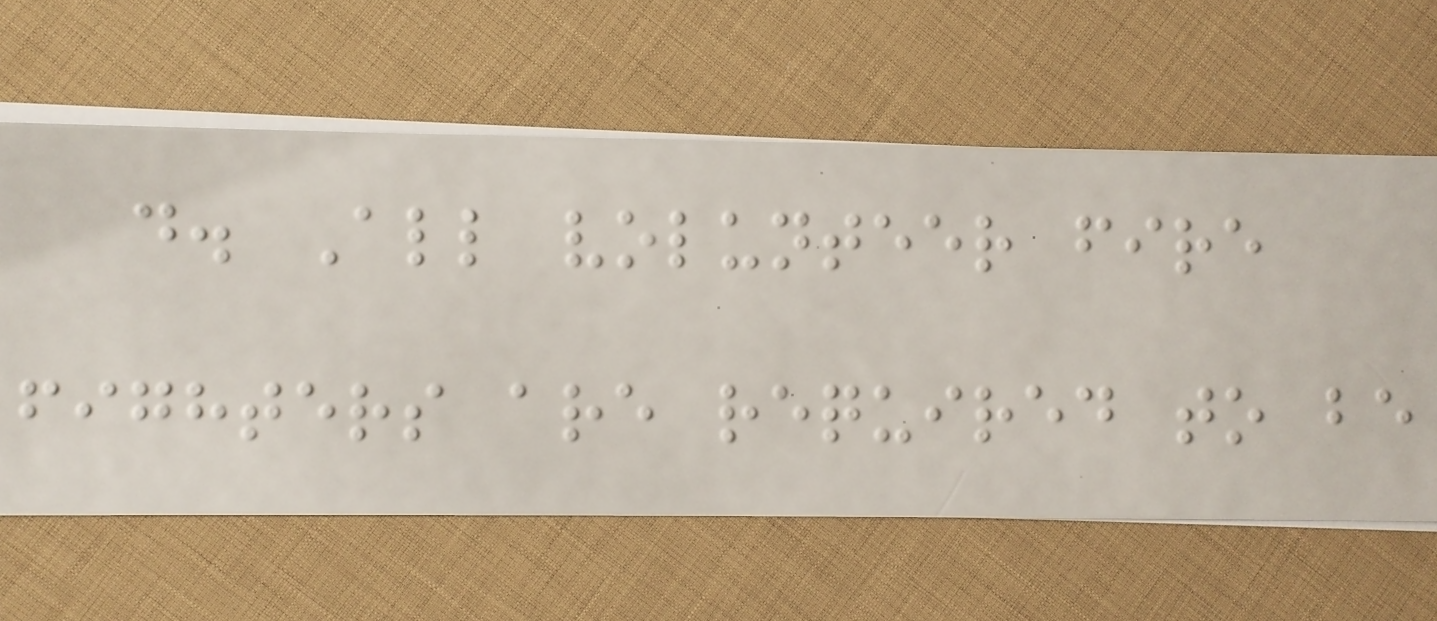d. All volunteer fire
fighters are required to be
